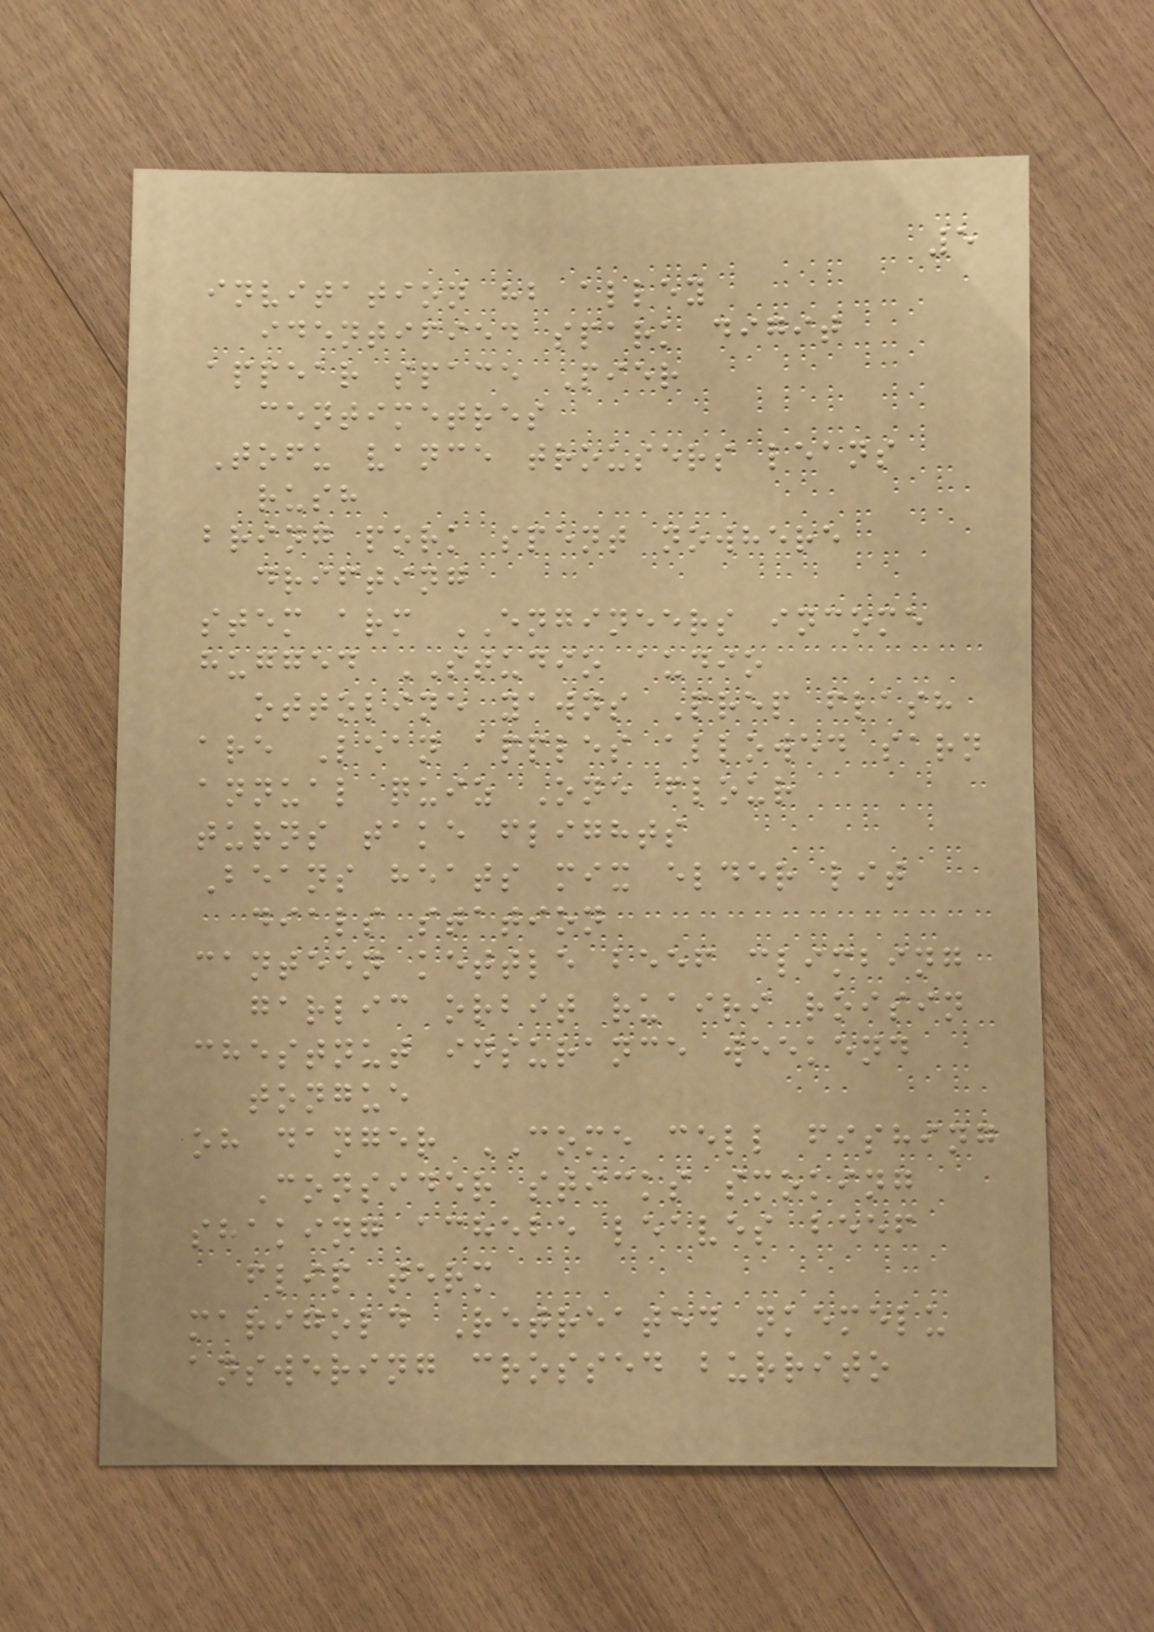5
invitation hb alley
identified spark digit
appear space Pier
centimetres
Tofu vance trousers leans
rush
bring pork spent nowhere
drifting
stem arm ENGINEERS income
hugged STUDIO audio
ottoline yawns Prep flash
are Lean apples allowed sarn
annual quiz One flour
turns take flights
Beans heats mix elder lit
dials station
canteen kettle beef climbing
garlic orbit ruairi roisin
chestnut insurance weekend
tongue
oh danger COME cell fishing
Consider sticks smoking
shaking achebe leaves beef
flip term
marigold Retreated nkemelu
answering crossed burrito
